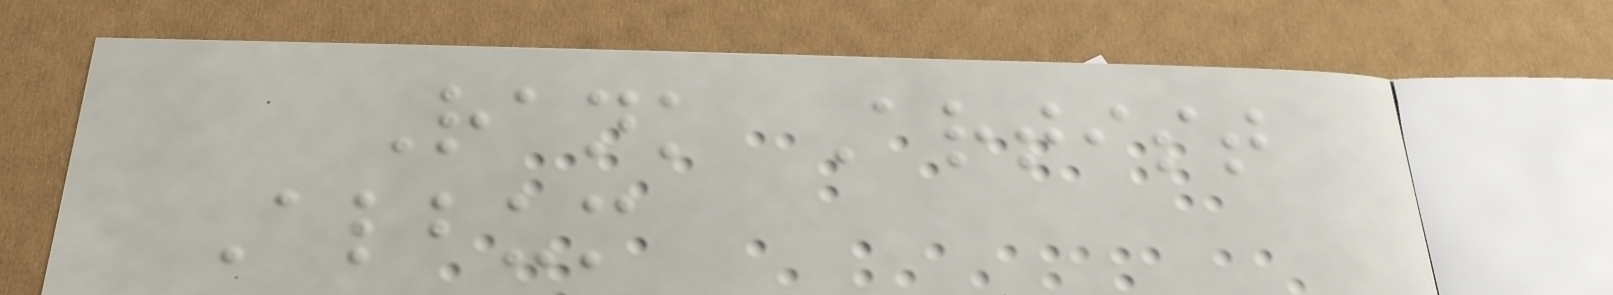Rank Artist
Album
